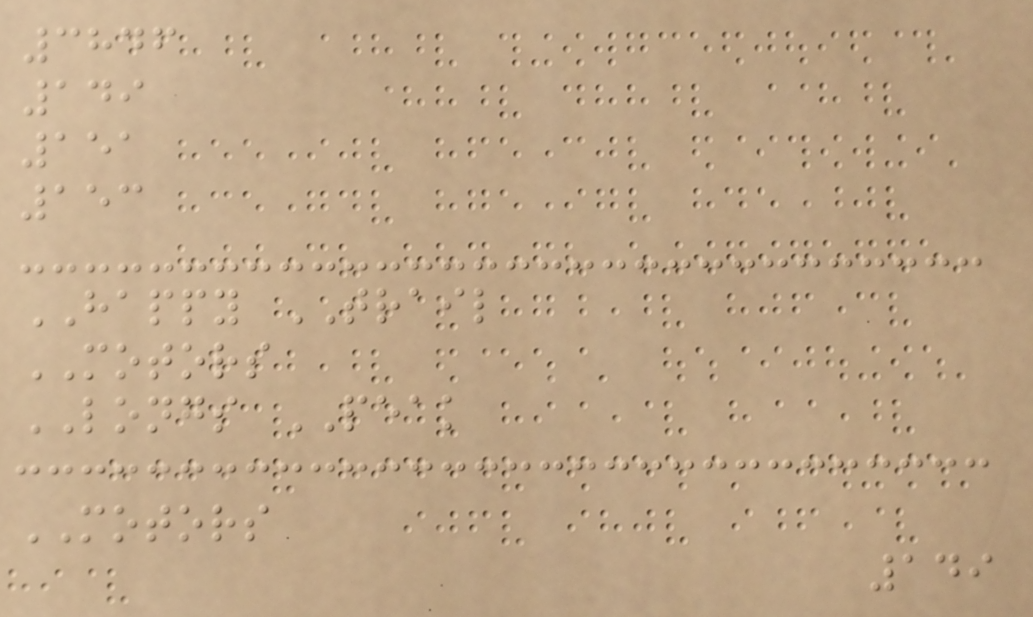3846
149
151
153
HAPPY TRAIL
MOTORS
LONGS PEAK
MOTORS
149
